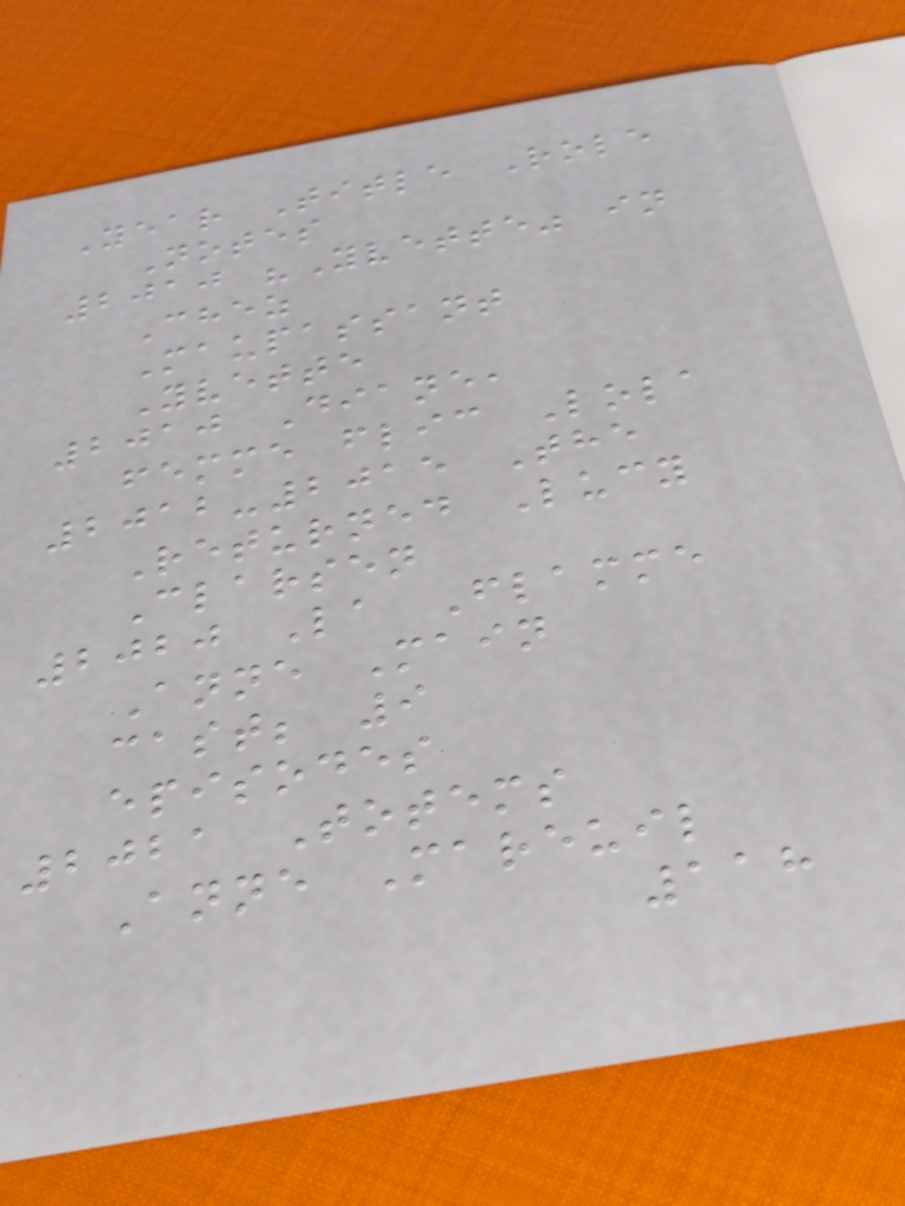Year Title Role
Notes
2010 "Yvette" in
Chez
Maupassant
Yvette
2010 Diane,
femme flic Lola
2012-2015 The
Returned Lucy
Clarsen
2020 La Flamme
Anne Main
cast; 9
episodes
2021 Totems
Anne Mareuil
118
